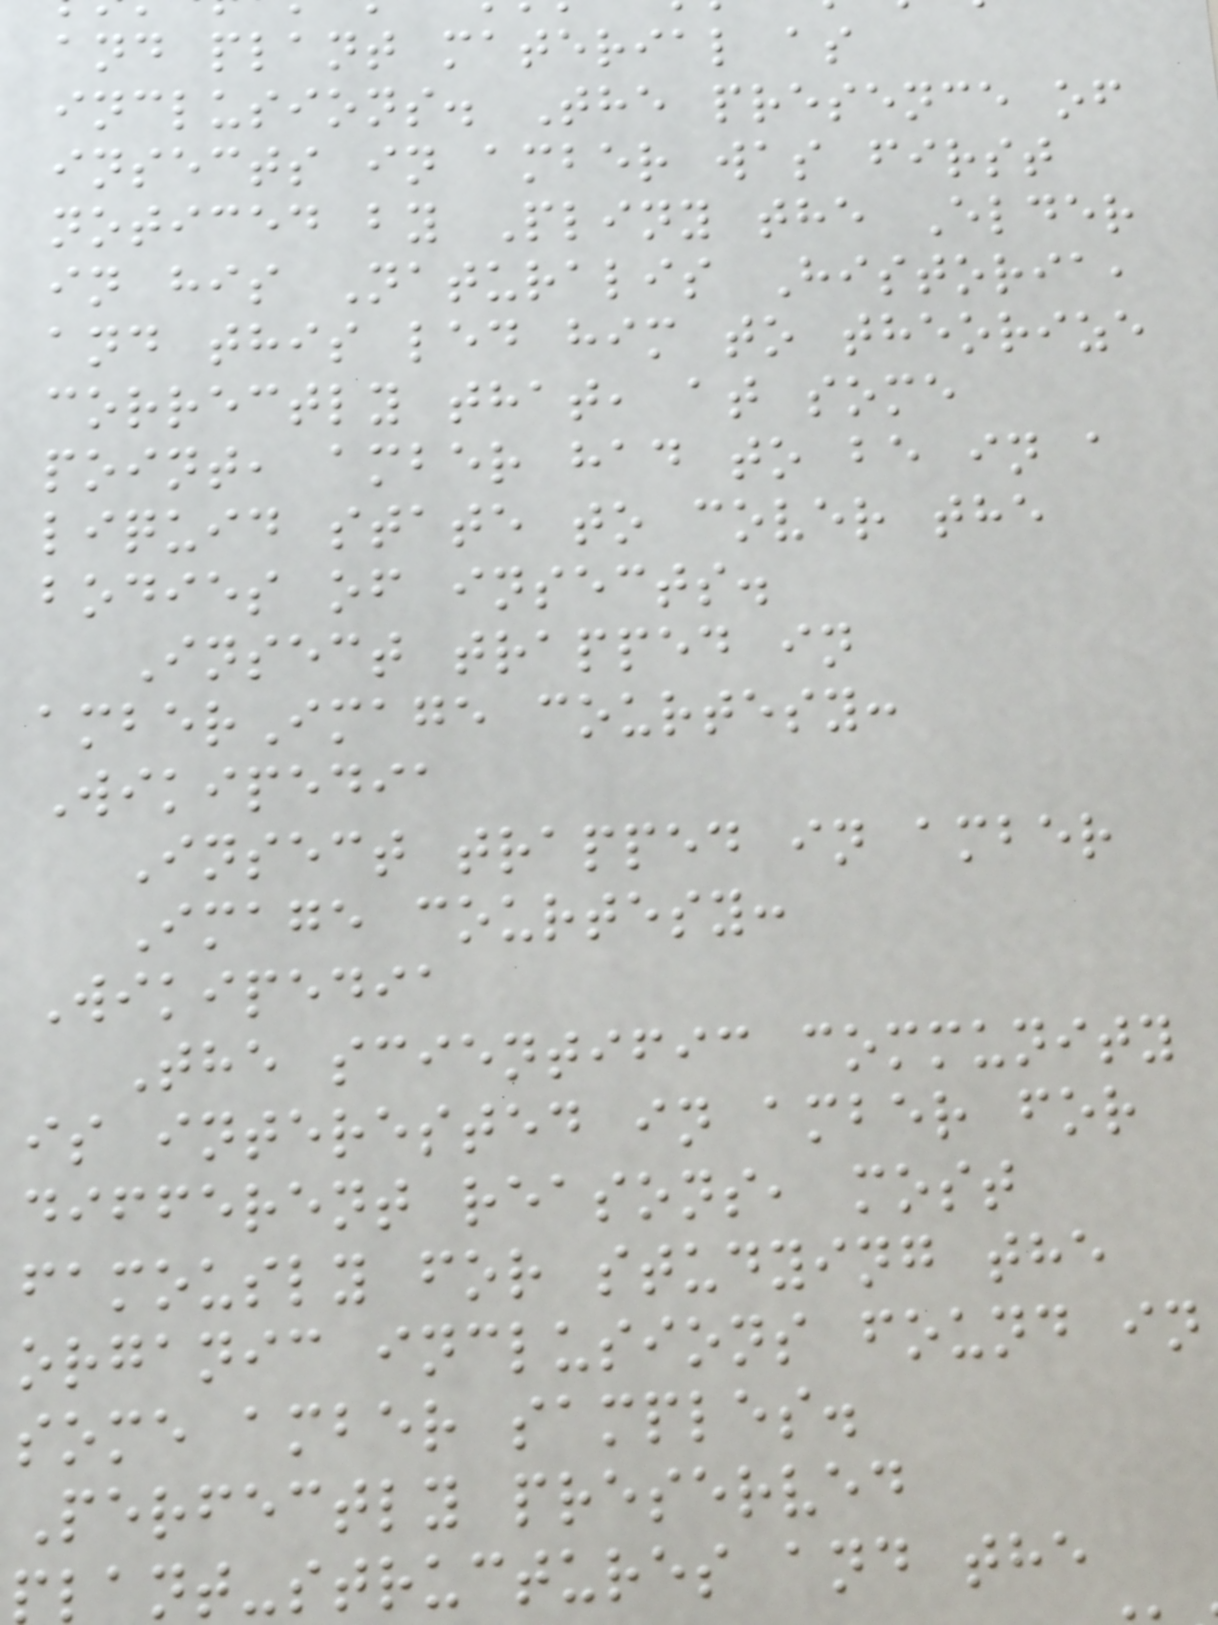and plant material as
inclusions. The presence of
insects in amber was first
noticed by Pliny the Elder
in his Naturalis Historia,
and this led him to theorize
correctly that, at some
point, amber had to be in a
liquid state to cover the
bodies of insects.
Insect trapped in
amberImage courtesy:
Wikipedia
Insect trapped in amber
Image courtesy:
Wikipedia
The scientific community
is interested in amber for
different reasons, most
famously for studying the
organic inclusions found in
some amber samples.
Perfectly preserved
lant-structures and the
